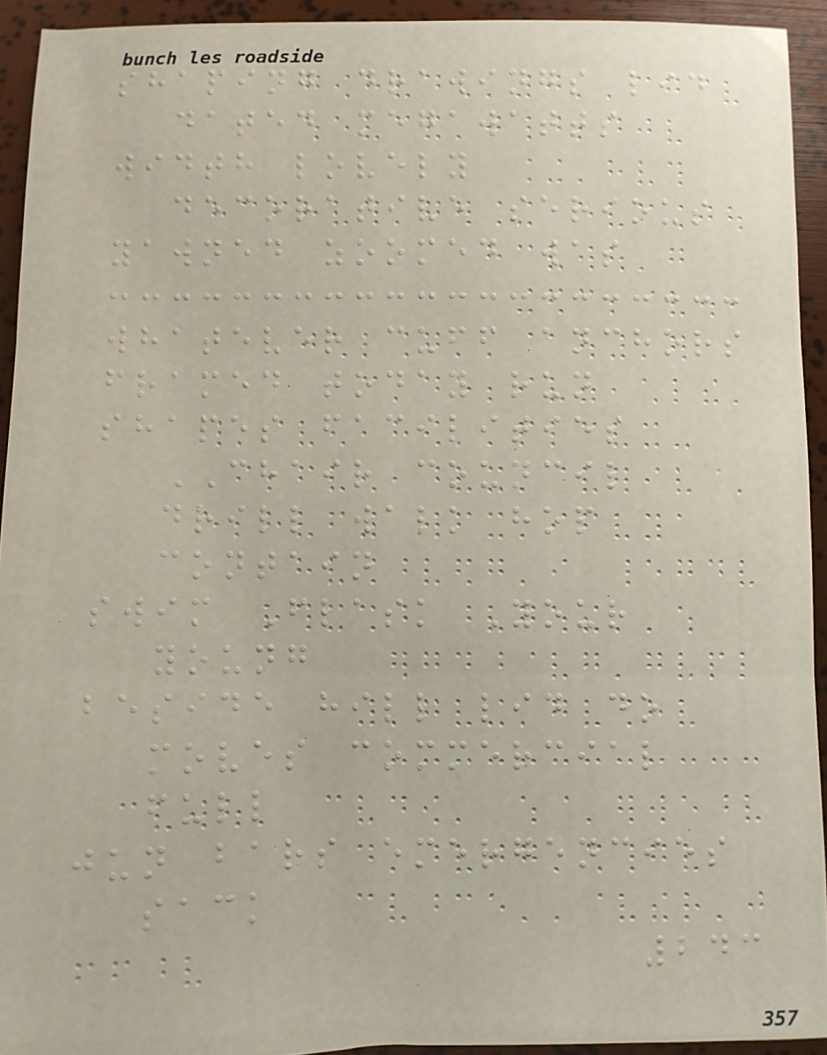shaping drawings lid
dated megawatts
width lovely
decorative serious
yawned zoomed was
whatever cuff anchors
framed today run
shapes facilities
CHAIR council
drill walk hop
contain
swim Flask Your
young
beside hill lid do
moves commercial
full
jun bars emergencies
sack
243
